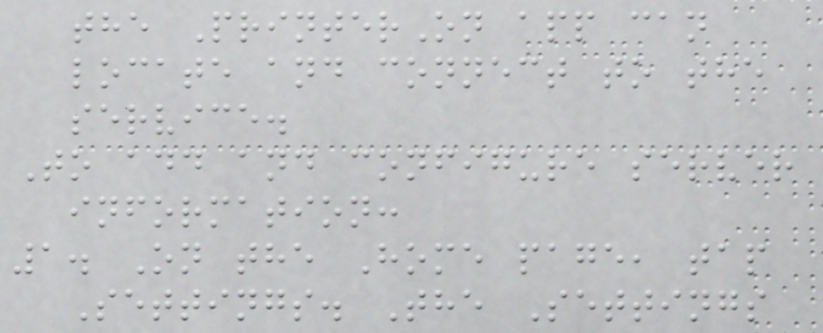the PrinterOn app can
locate and connect to the
service.
To add and configure server
information:
1. On the Home page, tap
Settings. The Settings
